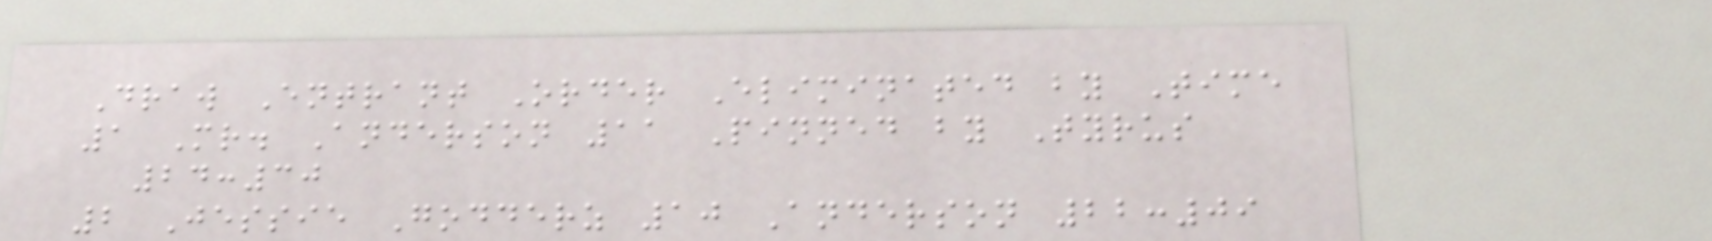Draw Entrant Order Eliminated by Time
1 Mr. Anderson 11 Pinned by Tyrus
24:30
2 Jessie Godderz 10 Anderson 22:09
